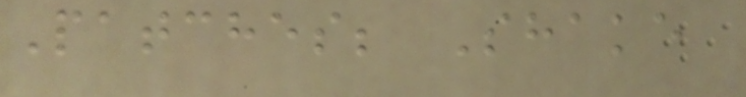Patches; Shake
